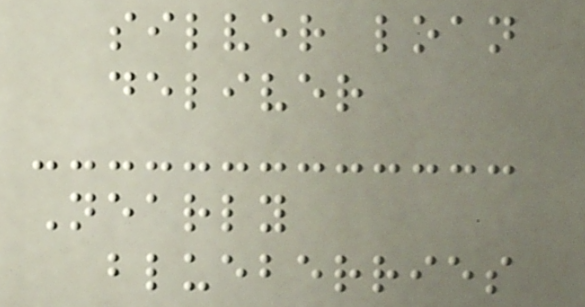silver loan
deliver
Nearly
blueberries
